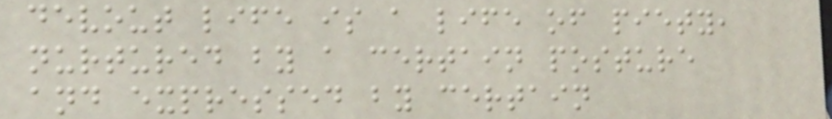devout life is a life of piety,
nurtured by a certain posture
and expressed by certain
